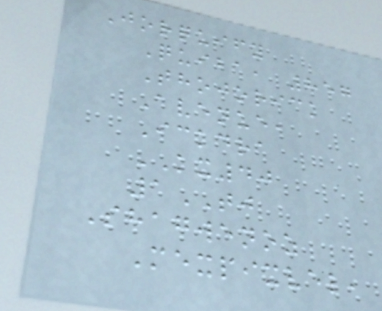Jorquify
Quiba, 857
Thojorick
Avenue,
Ickdra
KX40
1TJ
Shagwenoz
Mexpixvel,
